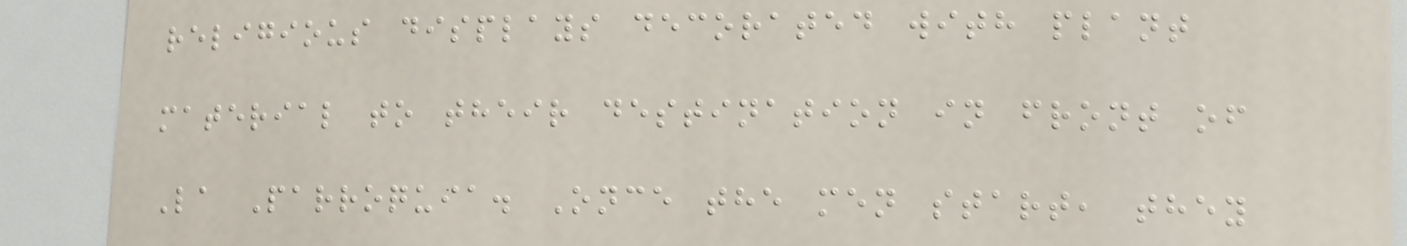religious displays decorated with plant
material to their destination in front of
La Parroquia. Once the men start, they
